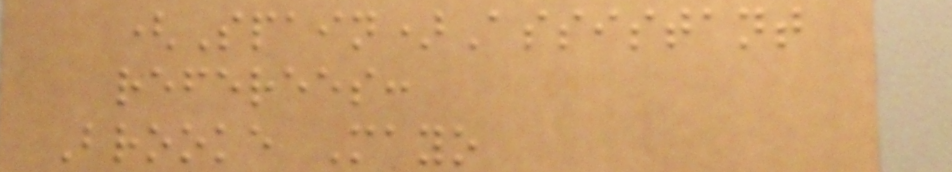(Spain)Assistant
referees:
Brooke Mayo
